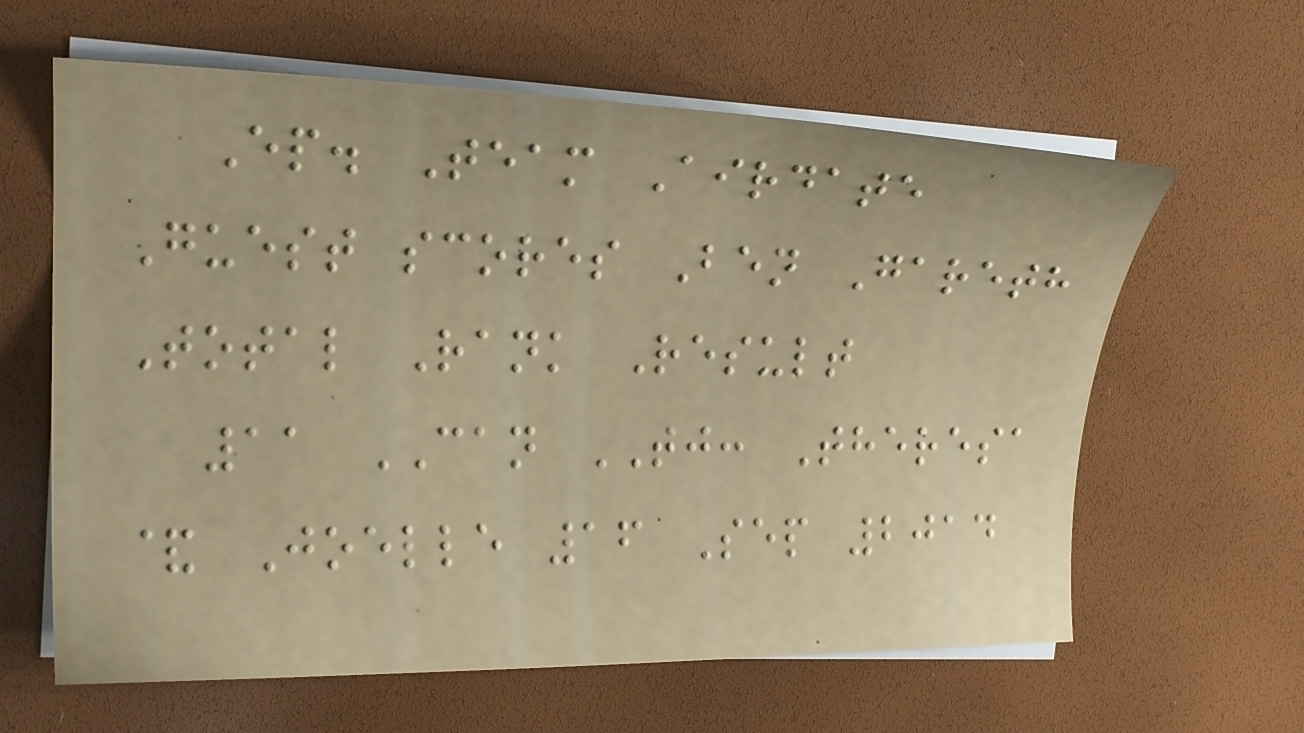Ep. Team Airdate
Guest scores Ben Gareth
Total Rank Result
11 CAN TJ: Theresa
& Joelle 16 Sep 2014
